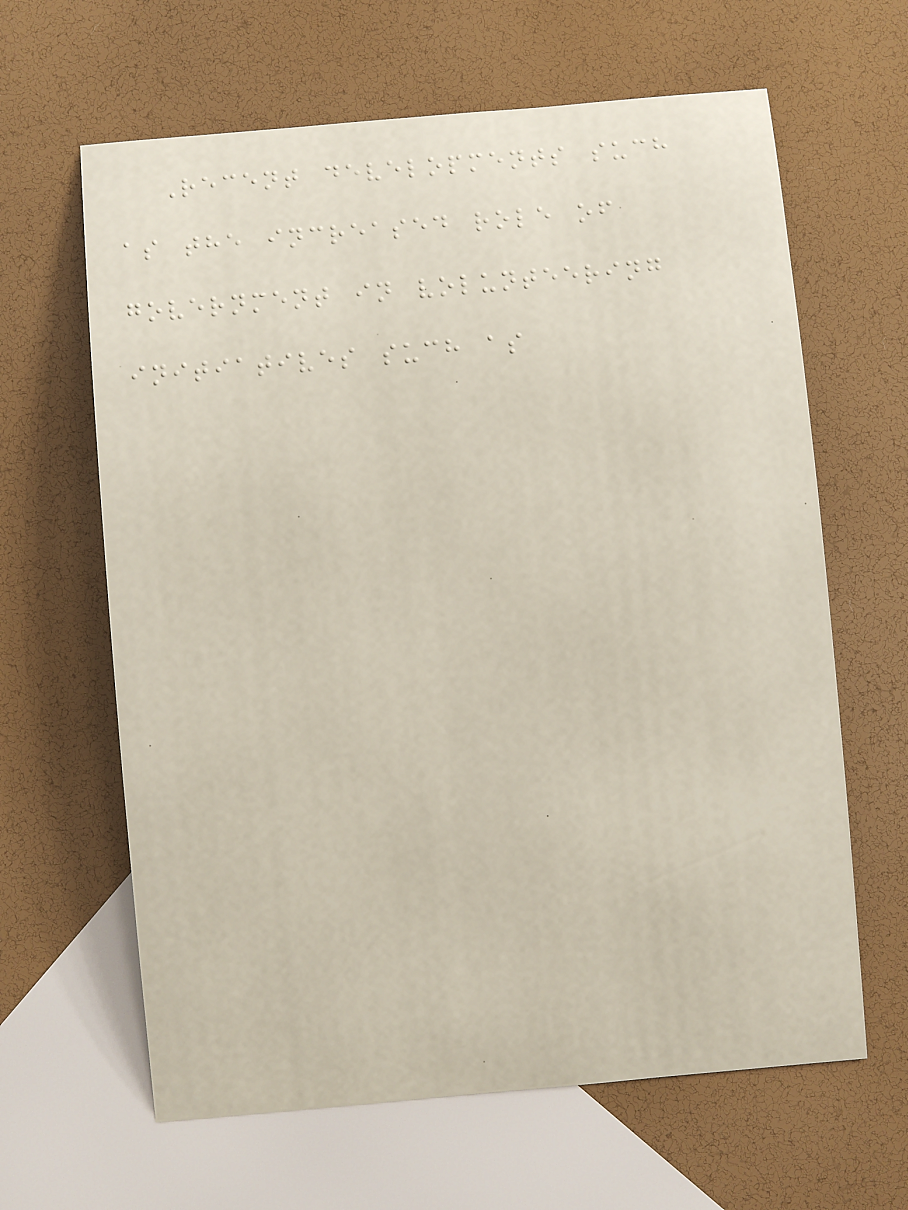Recent developments such
as the increased role of
government in volunteering
initiatives such as
